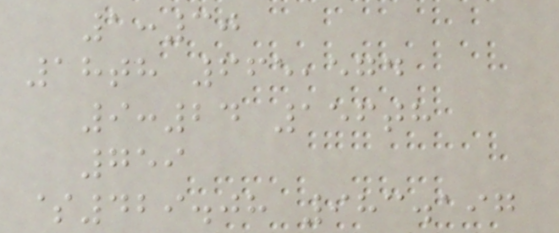1:30
18th 665,574
9:24 156th
759
$429.08 983.197
